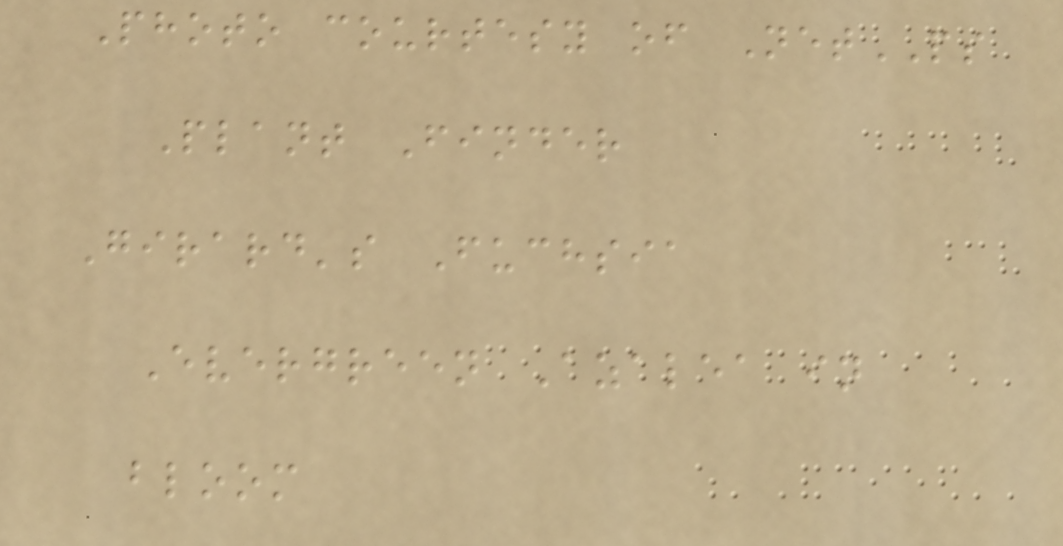Photo courtesy of NetPS
Plant Finder
Girard's Fuchsia
Evergreen Azalea in
bloom
